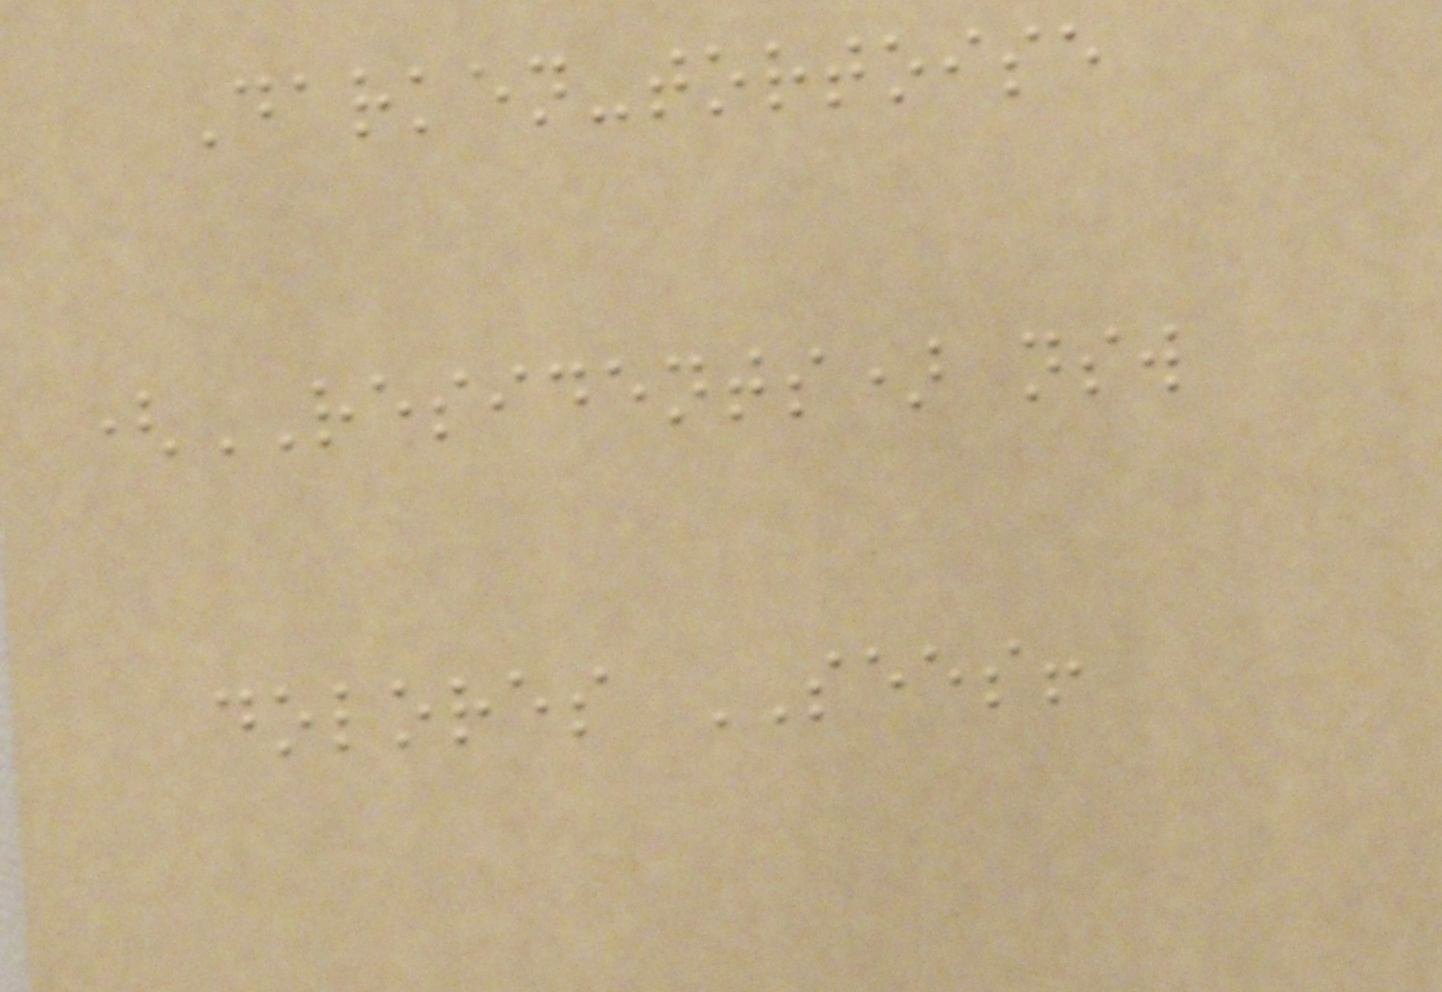Darken-tortoise
(RESIDENTS) nsw
dolores SEES!
